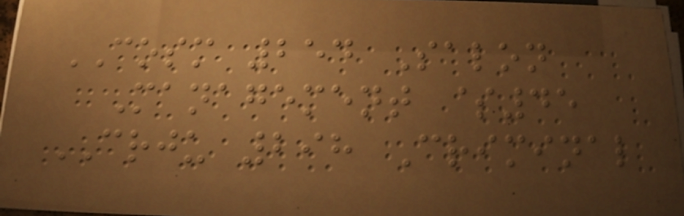COSM 254 Salon
Management $45
CRJU 298 Criminal
